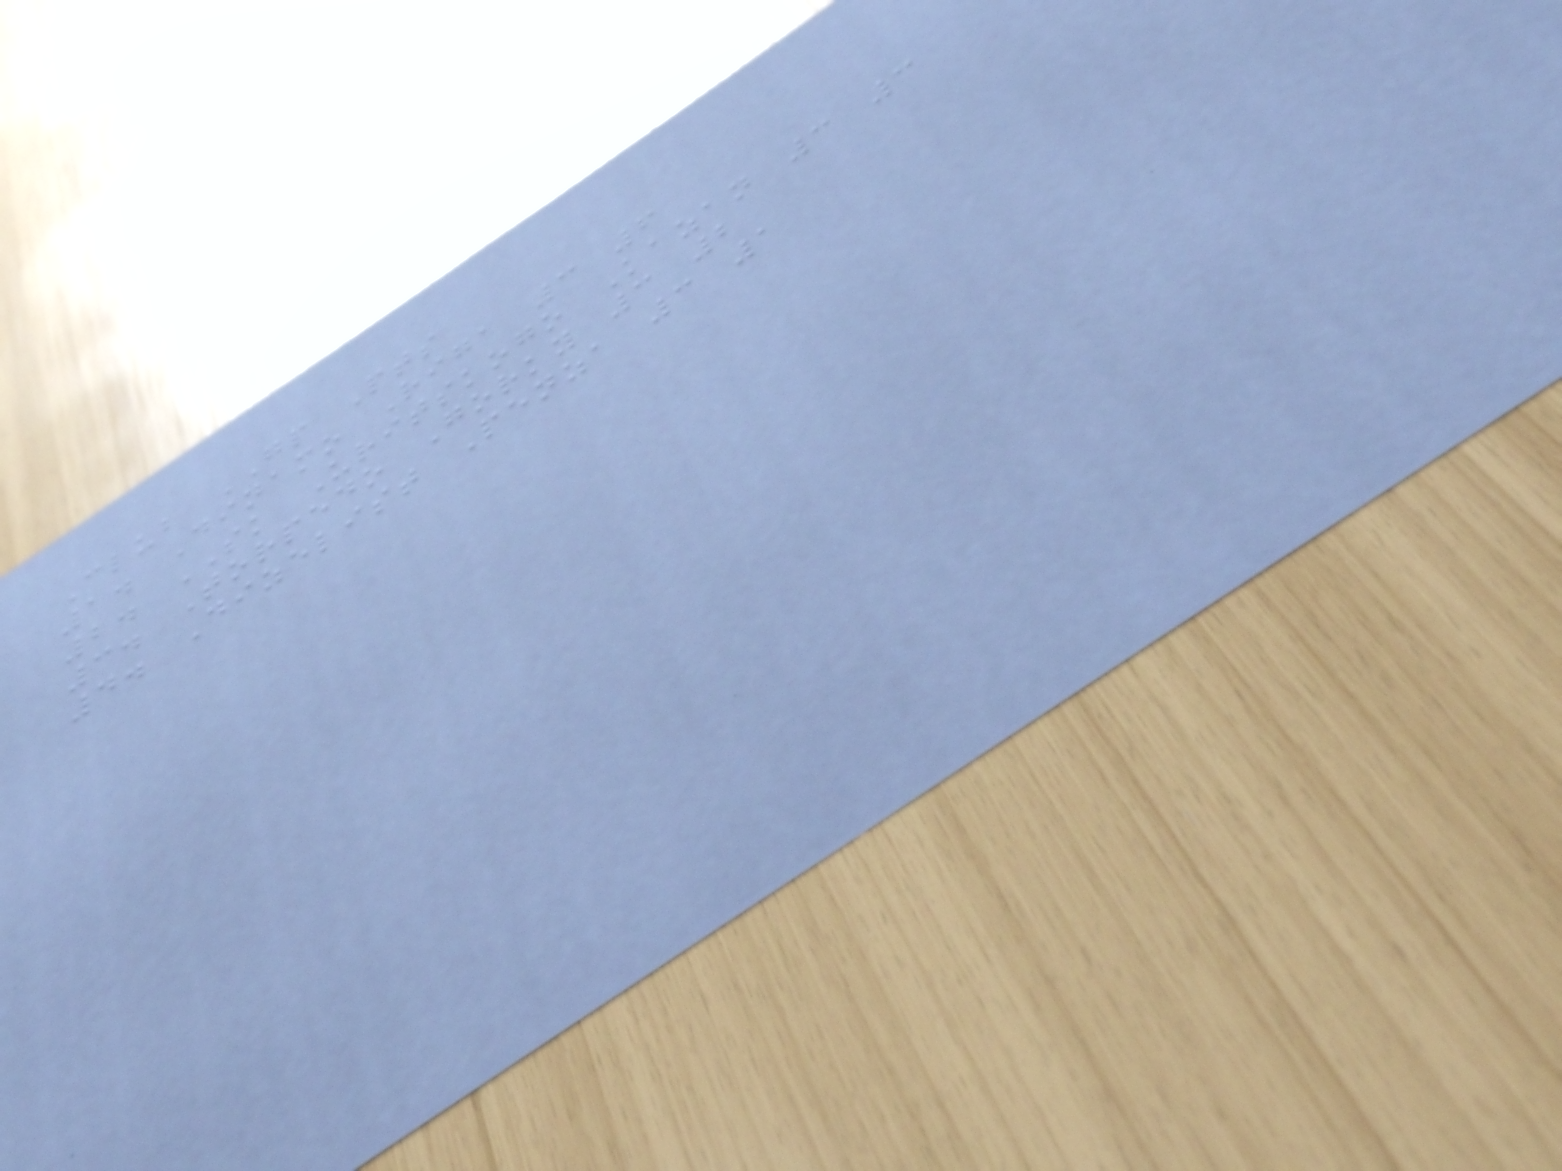Club GP Pts
1. Dinamo Riga 3 6
2. SK Uritskogo Kazan 3 3
3. Torpedo Gorky 3 2
4. Dizelist Penza 3 1
